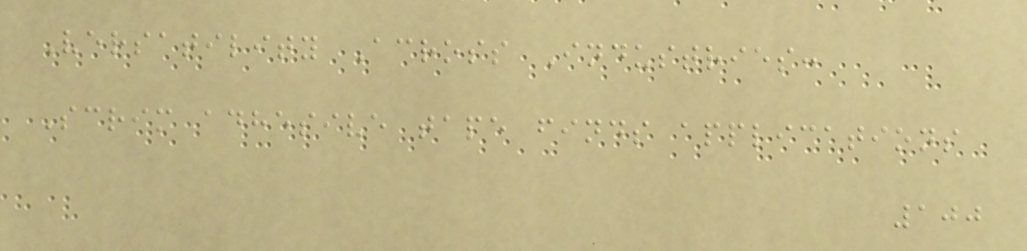Versatility Across Industries:
Scrim adhesive tape finds applications
100
